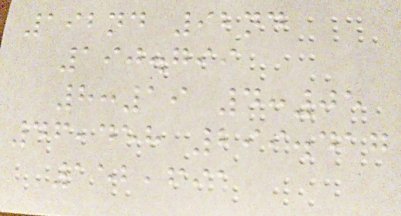192nd 92nd
190.799
8:19 4:05
46,458 299.417
152,691
